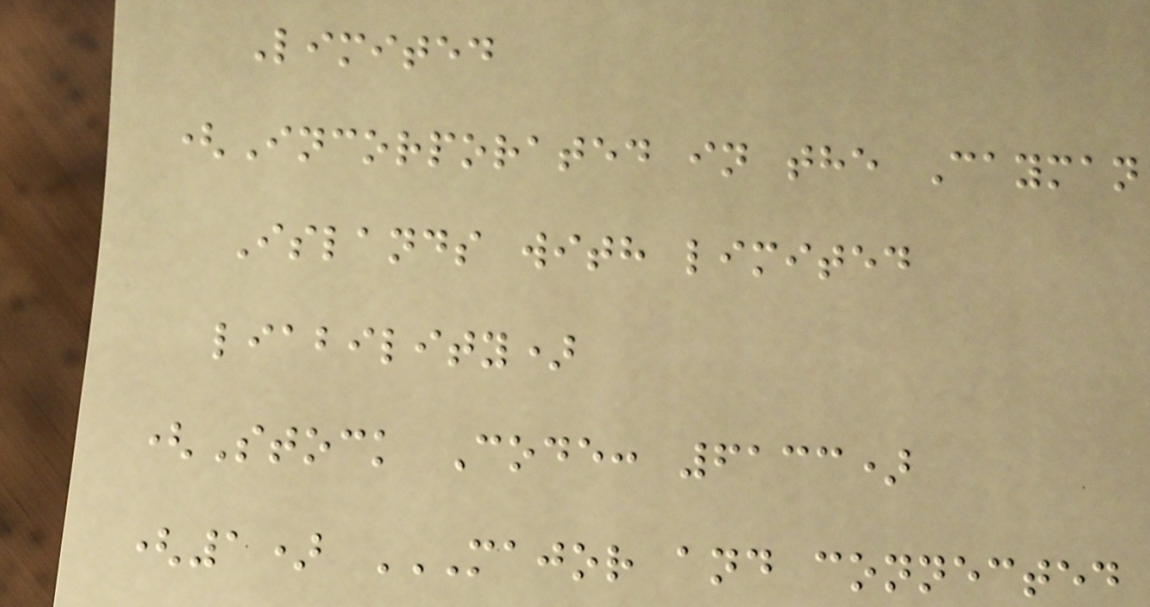Limited
(Incorporated in the Cayman
Islands with limited
liability)
(Stock Code: 6133)
(1) MAJOR AND CONNECTED
